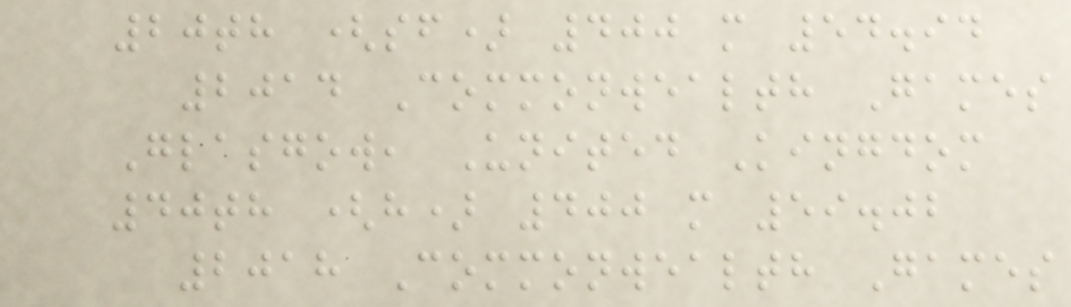20th (sf) 400 m 54.94
2014 Commonwealth Games
Glasgow, United Kingdom
40th (h) 400 m 59.02
2018 Commonwealth Games
